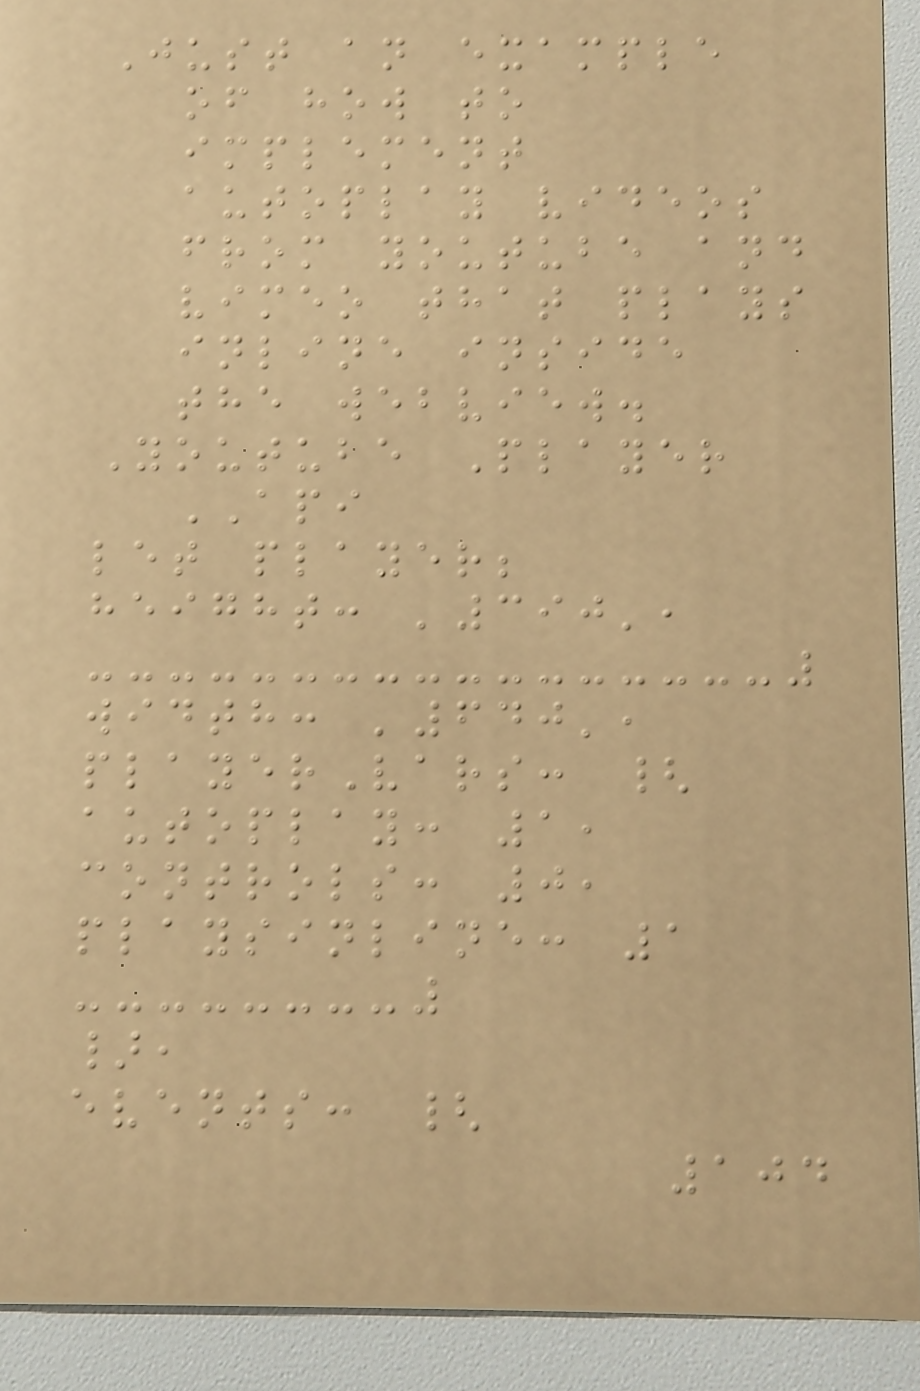Just an example
of how to
implement
autoplay videos
from youtube and
vimeo that plays
inline inside
the webview.
Youtube Player
API
let player;
height: '390',
width: '640',
playerVars: {
autoplay: 1,
controls: 0,
playsinline: 1
},
events: {
104
